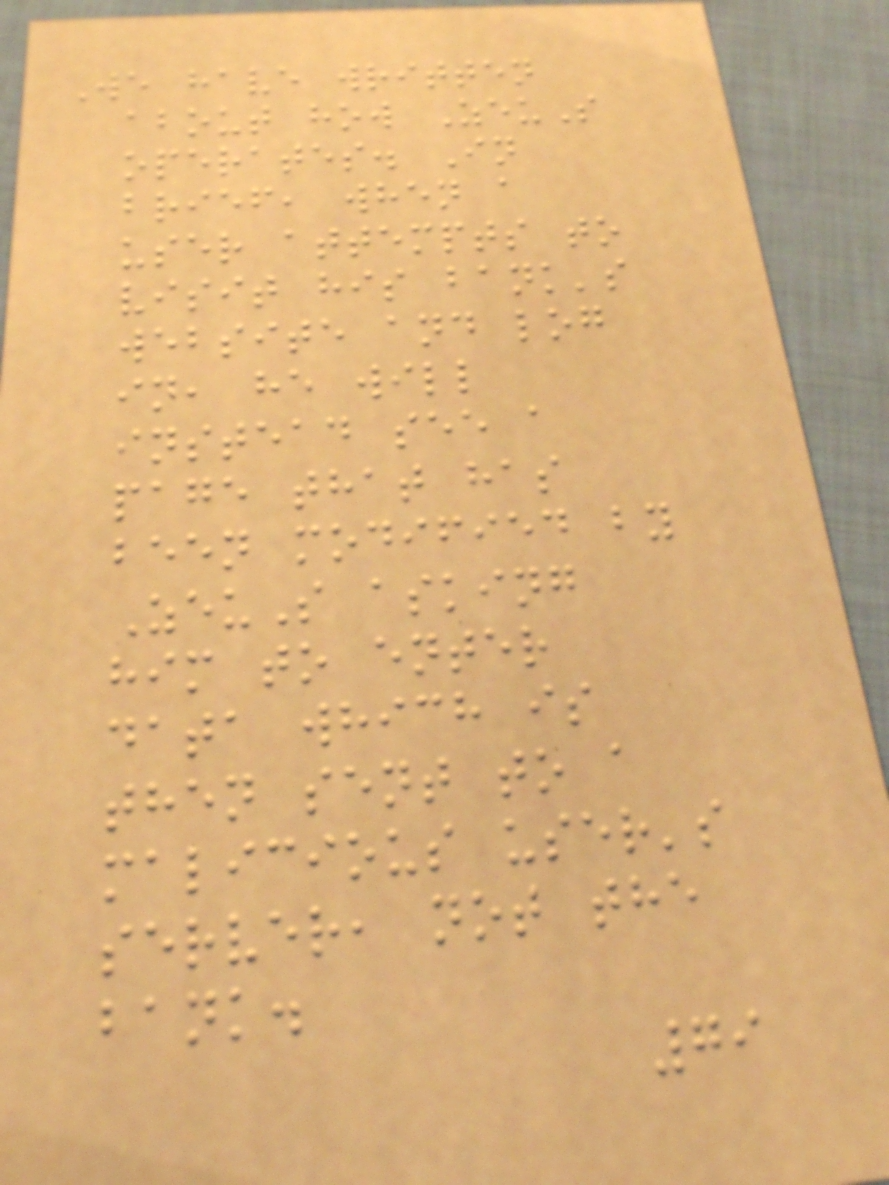We have written
about how ZeuS
operates. In
brief, when a
user attempts to
visit his bank's
website and log
in, he will
instead see a
page that has
been modified by
ZeuS asking
him to enter
data which is
then sent to a
malicious user's
server, not the
bank.
79
